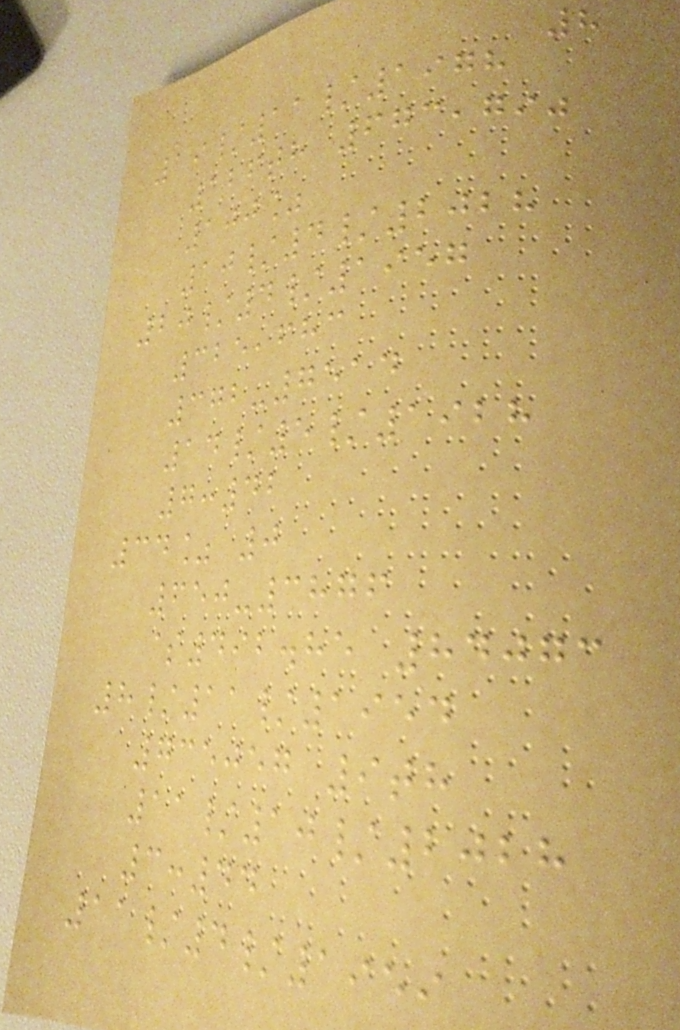8
19/11/1978
126th 673,790
100%
10/4/2028
20/4/1957
325,683
372-7514
14/5/1928
7:42
34% 0
650-3876
$492.85 84073
8/11/1954
735057 9th
11/10/2028
3:44
11/4/1959
